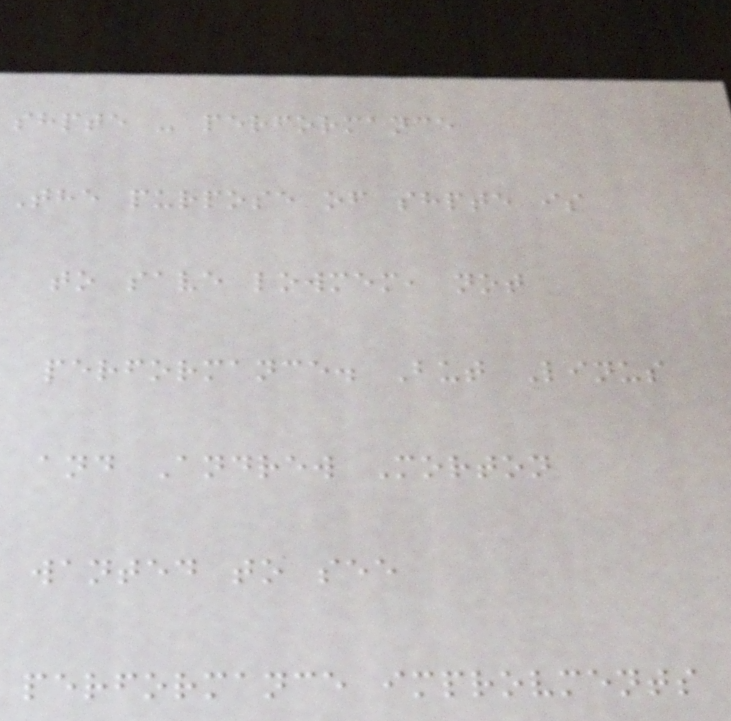shpte - performance
The purpose of shpte is
to save lowmem, not
performance. But Linus
and Andrew Morton
wanted to see
performance improvments
